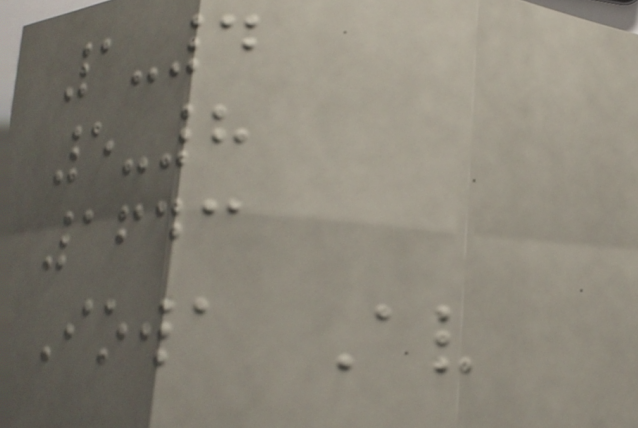1-4
5-8
1643
Iowa Av
